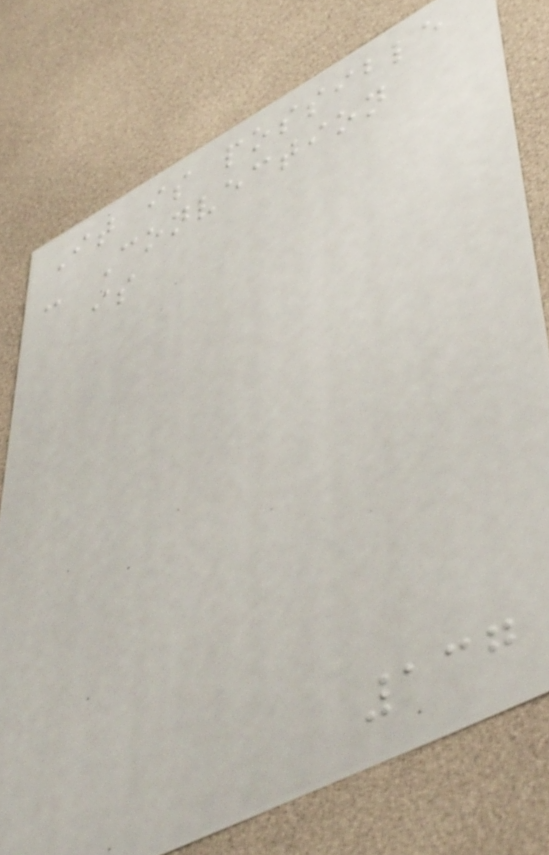It is possible
- Convection
is
137
